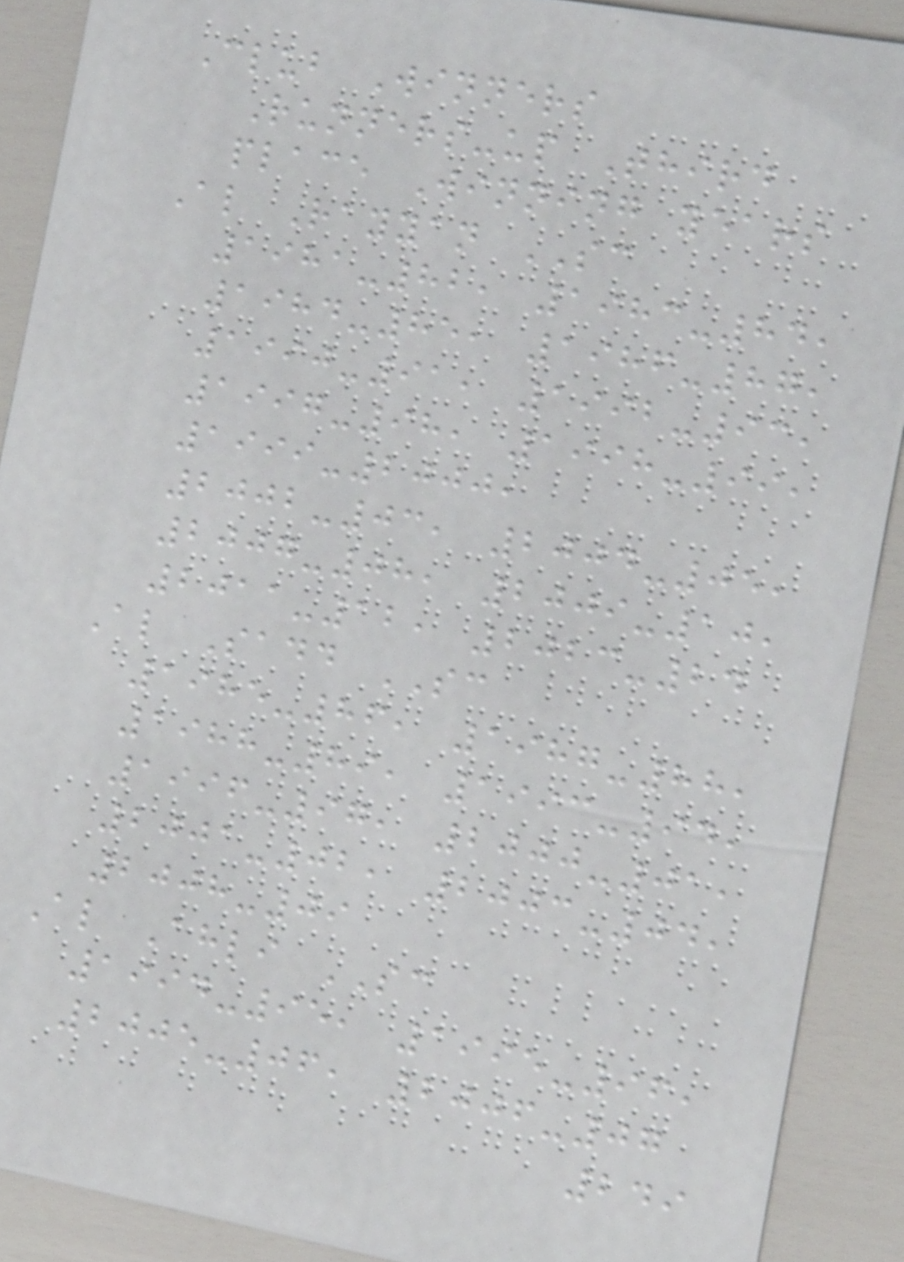Club Winners
Runners-up Third
place Winning years
Al Rayyan SC
1981-82, 1983-84,
1984-85, 1986-87,
1990-91, 1992-93,
1997-98, 1998-99,
1999-2000,
2002-03, 2004-05,
2007-08, 2009-10,
2011-12, 2023-24
Al Sadd SC
1985-86, 1987-88,
1988-89, 1993-94,
1996-97, 2000-01,
2001-02, 2003-04,
2008-09
Al Ahli SC
1994-95, 1995-96,
2005-06, 2006-07
249
